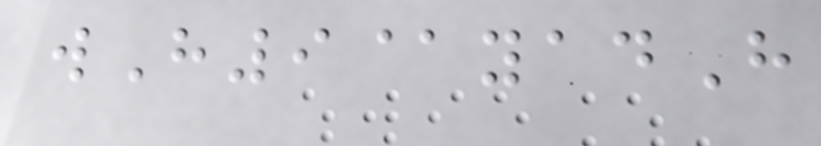wH9@yadH
